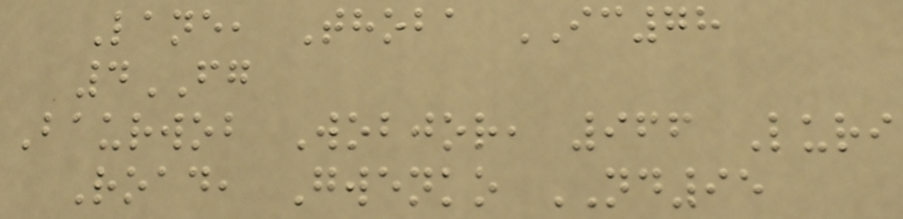Lane, Thoba IC78
4FG
Baurwob Wobjor, 966 Luri
Road, Gwenko ND95
